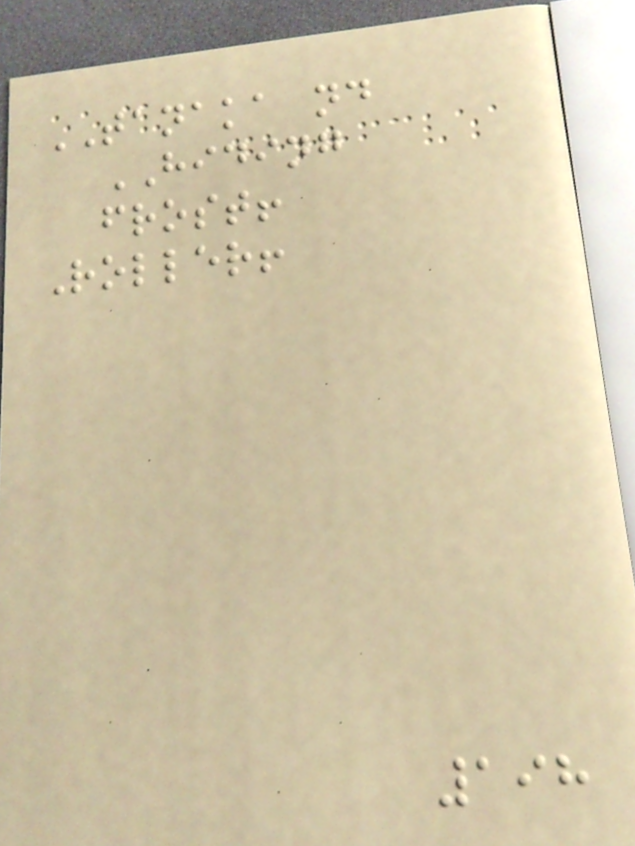TANAKA nd
HIDING
frost!
Roller!
198
